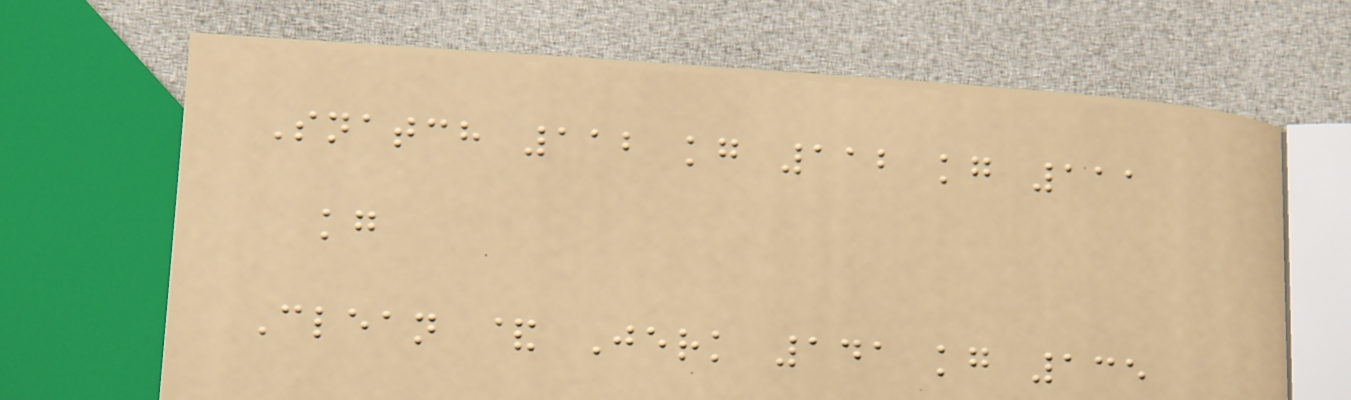Snatch 112 kg 112 kg 111
kg
Clean & Jerk 141 kg 135
